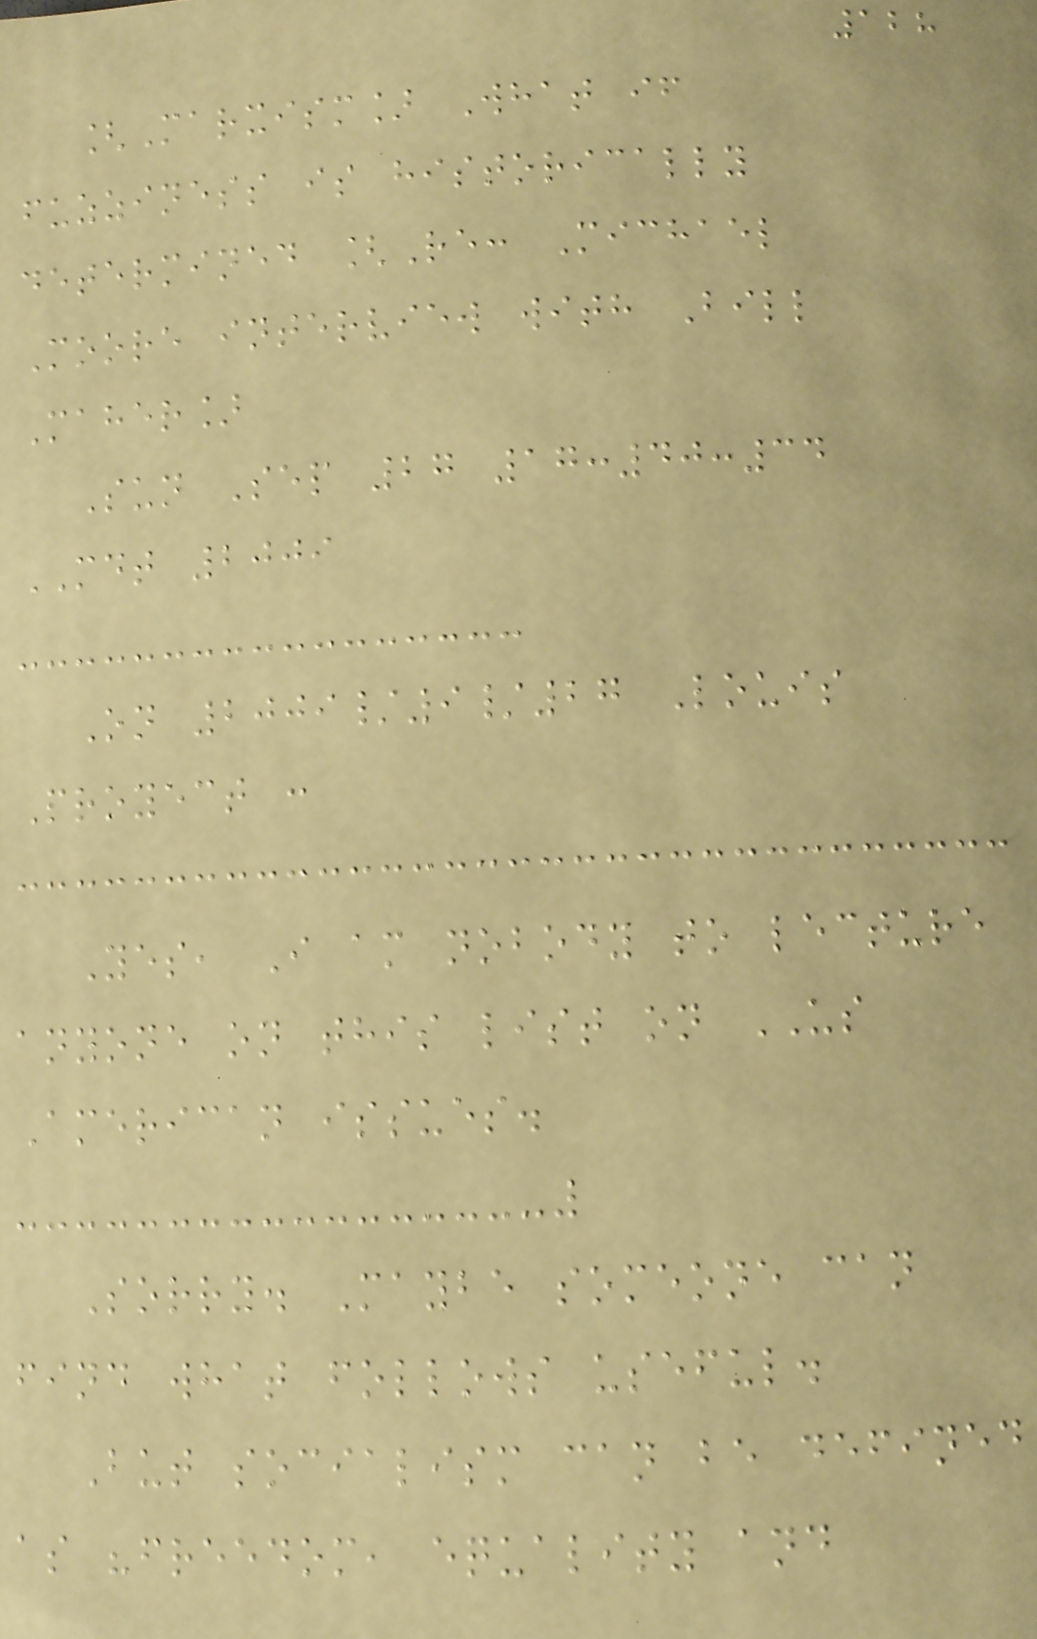128
[Marxism] What if
fuzziness is historically
determined [Re: Michael
Moore interview with Bill
Maher]
Sun Sep 27 17:40:34
MDT 2009
On 2009/9/27 Louis
Proyect :
Yes, I am nobody to lecture
anyone on this list on US
American issues.
Sorry. Maybe someone can
find what follows useful.
But socialism can be defined
as "freedom, equality and
